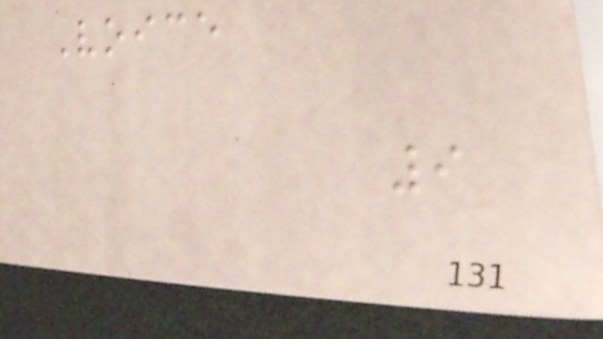Voice
9
